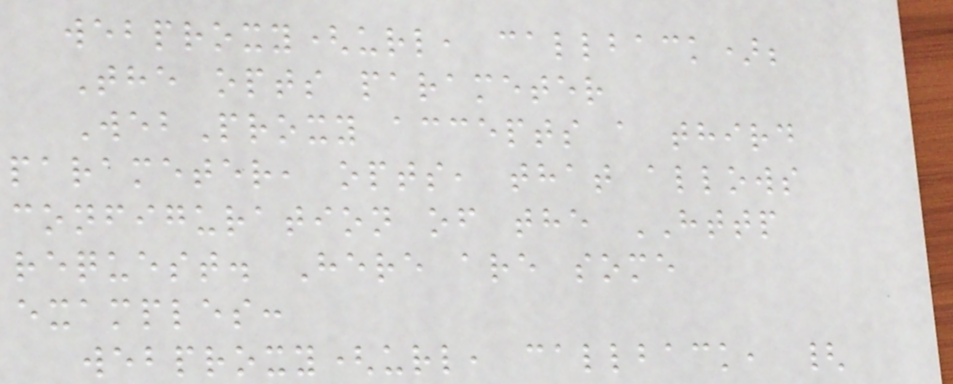webproxy(url, callback);
The opts parameter
WebProxy accepts a third
parameter, opts, that allows
configuration of the HTTP
request. Here are some
examples:
webproxy(url, callback, {
